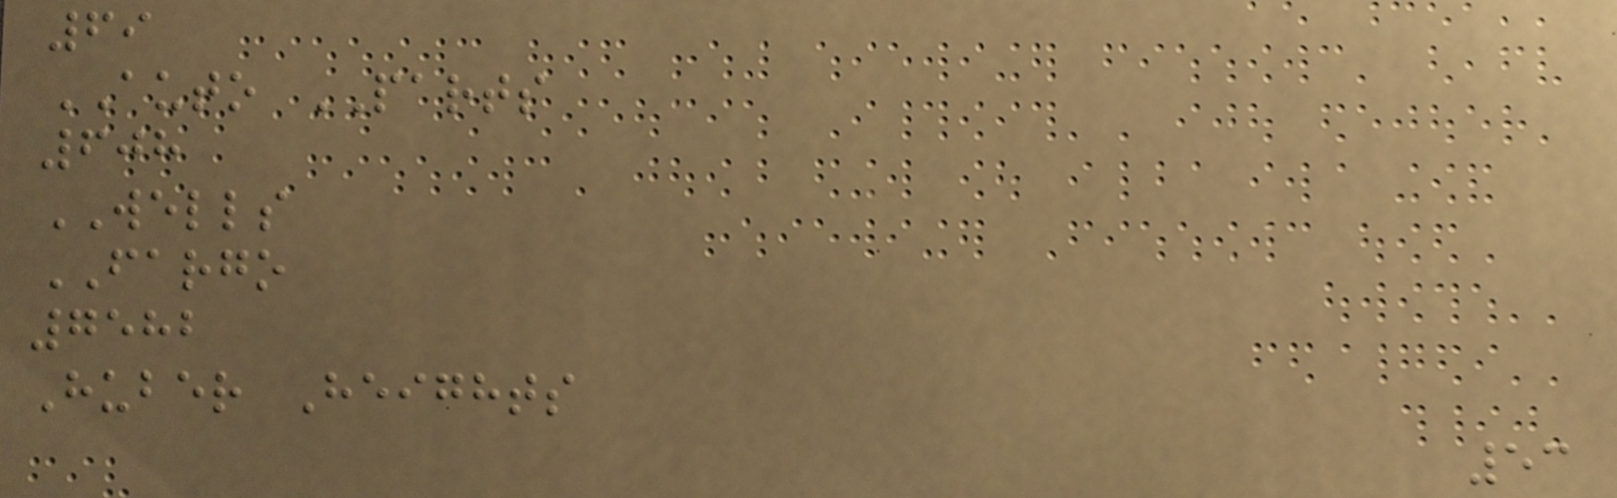69
AUTO PARTS
608
WELLS
FARGO
7582
Huber Heights
53
